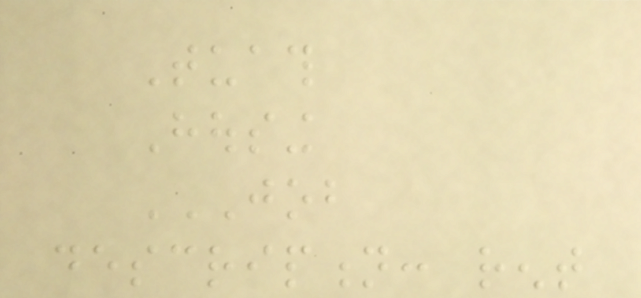Tuath
Housing
JOB
DESCRIPTION: RENT
